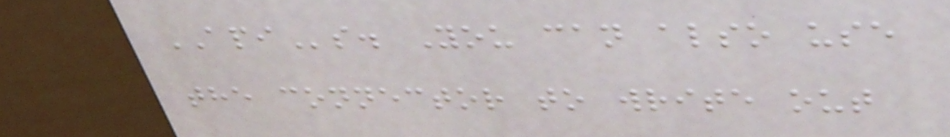APIs. You can also use
the connector to write out
